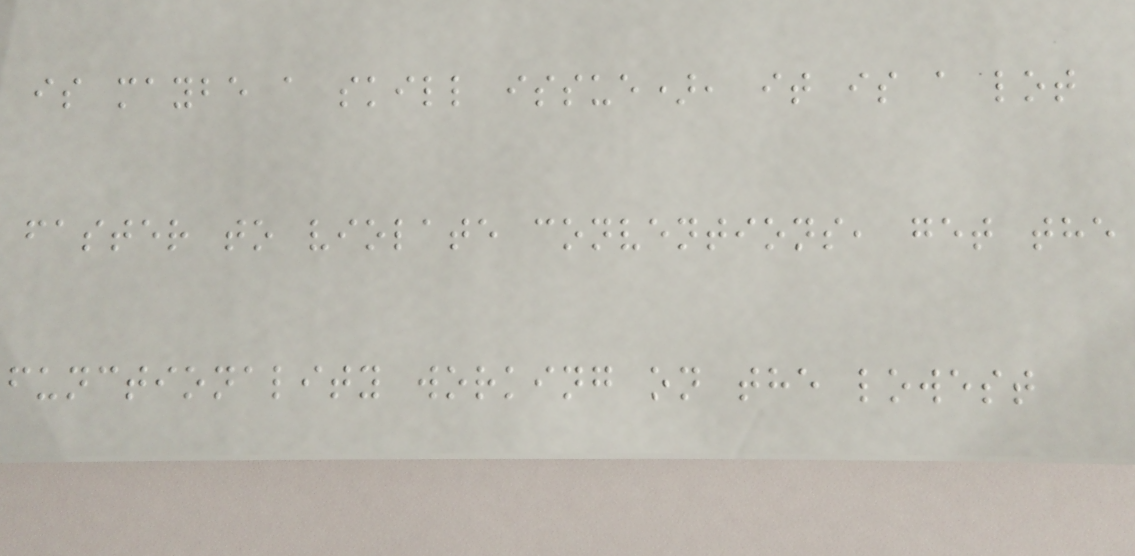is maybe a skill issue), it is a lot
faster to violate conventions, get the
functionality working on the lowest
